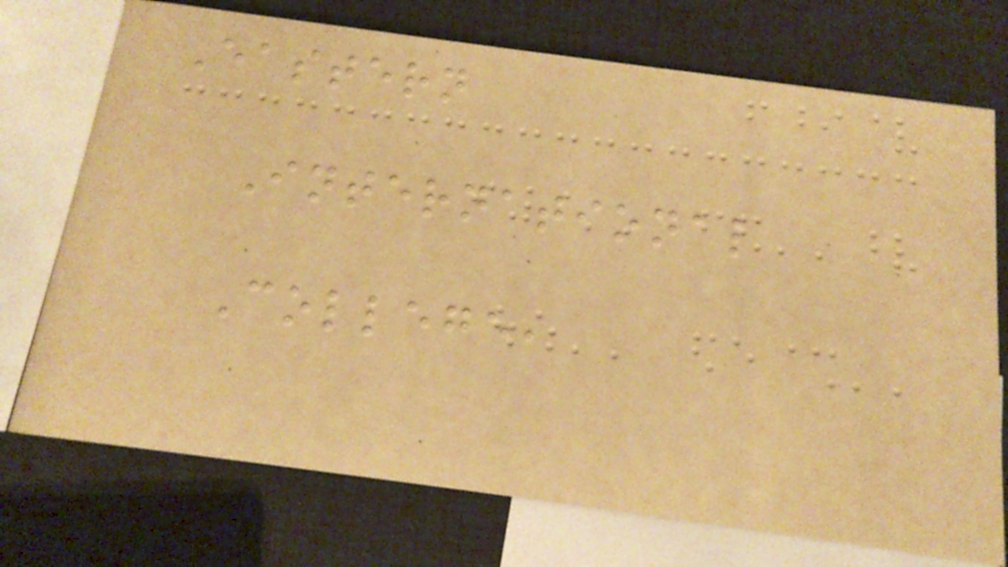Eastern
International
College,
